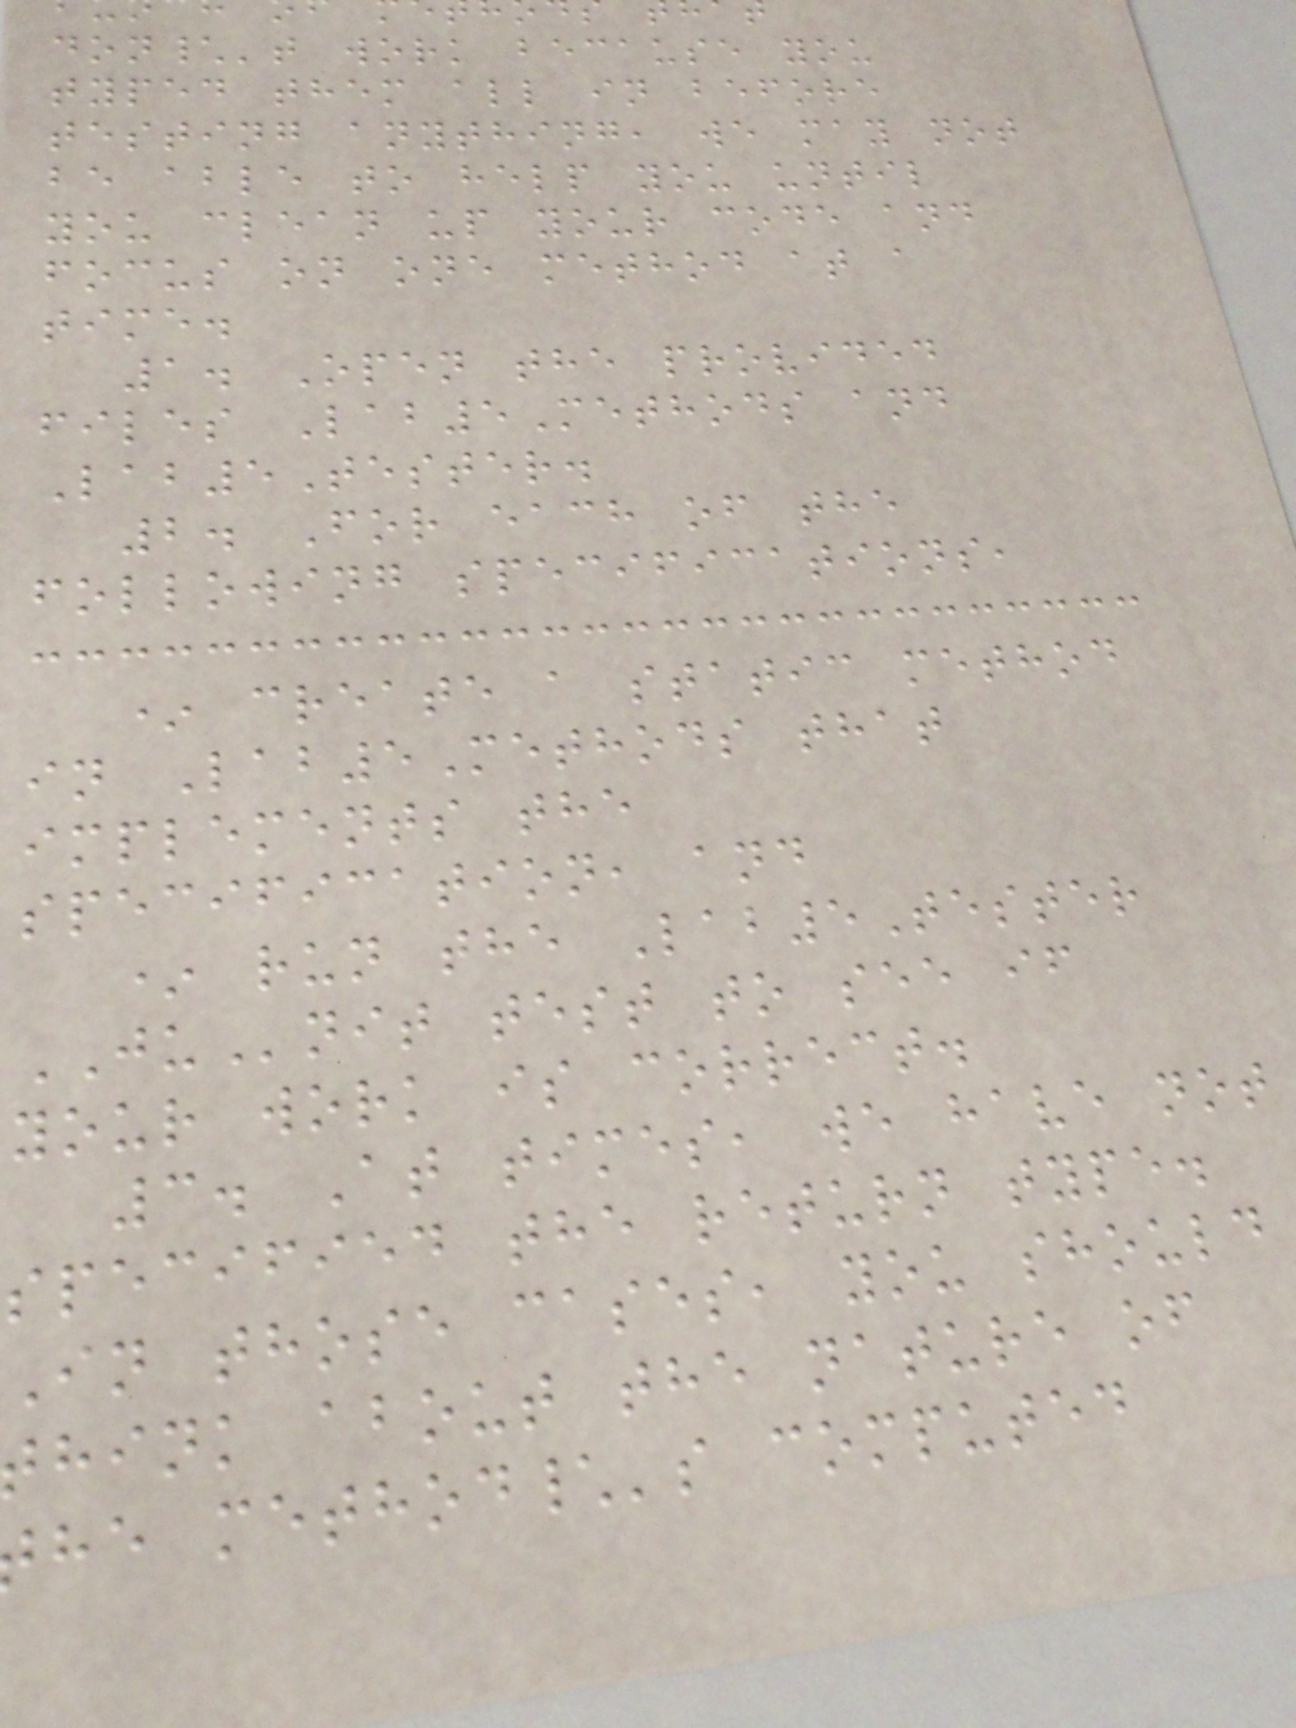don\'t work because you
typed them all in before
testing anything, we may not
be able to help you until
you clean up your code and
focus on one method at a
time.
1. Open the provided
files Lab5Methods and
Lab5Tester.
2. For each of the
following specifications,
* create a static method
in Lab5Methods that
implements the
specification, and
* run the Lab5Tester
JUnit test to see if
your work is correct.
3. At times, we have not
specified the return type.
In those cases, you should
hink about the nature of
he method\'s computed
